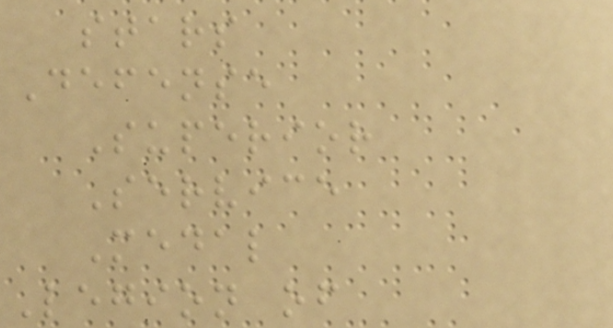stars
Defense
Superior
Service
Medal
Legion of
